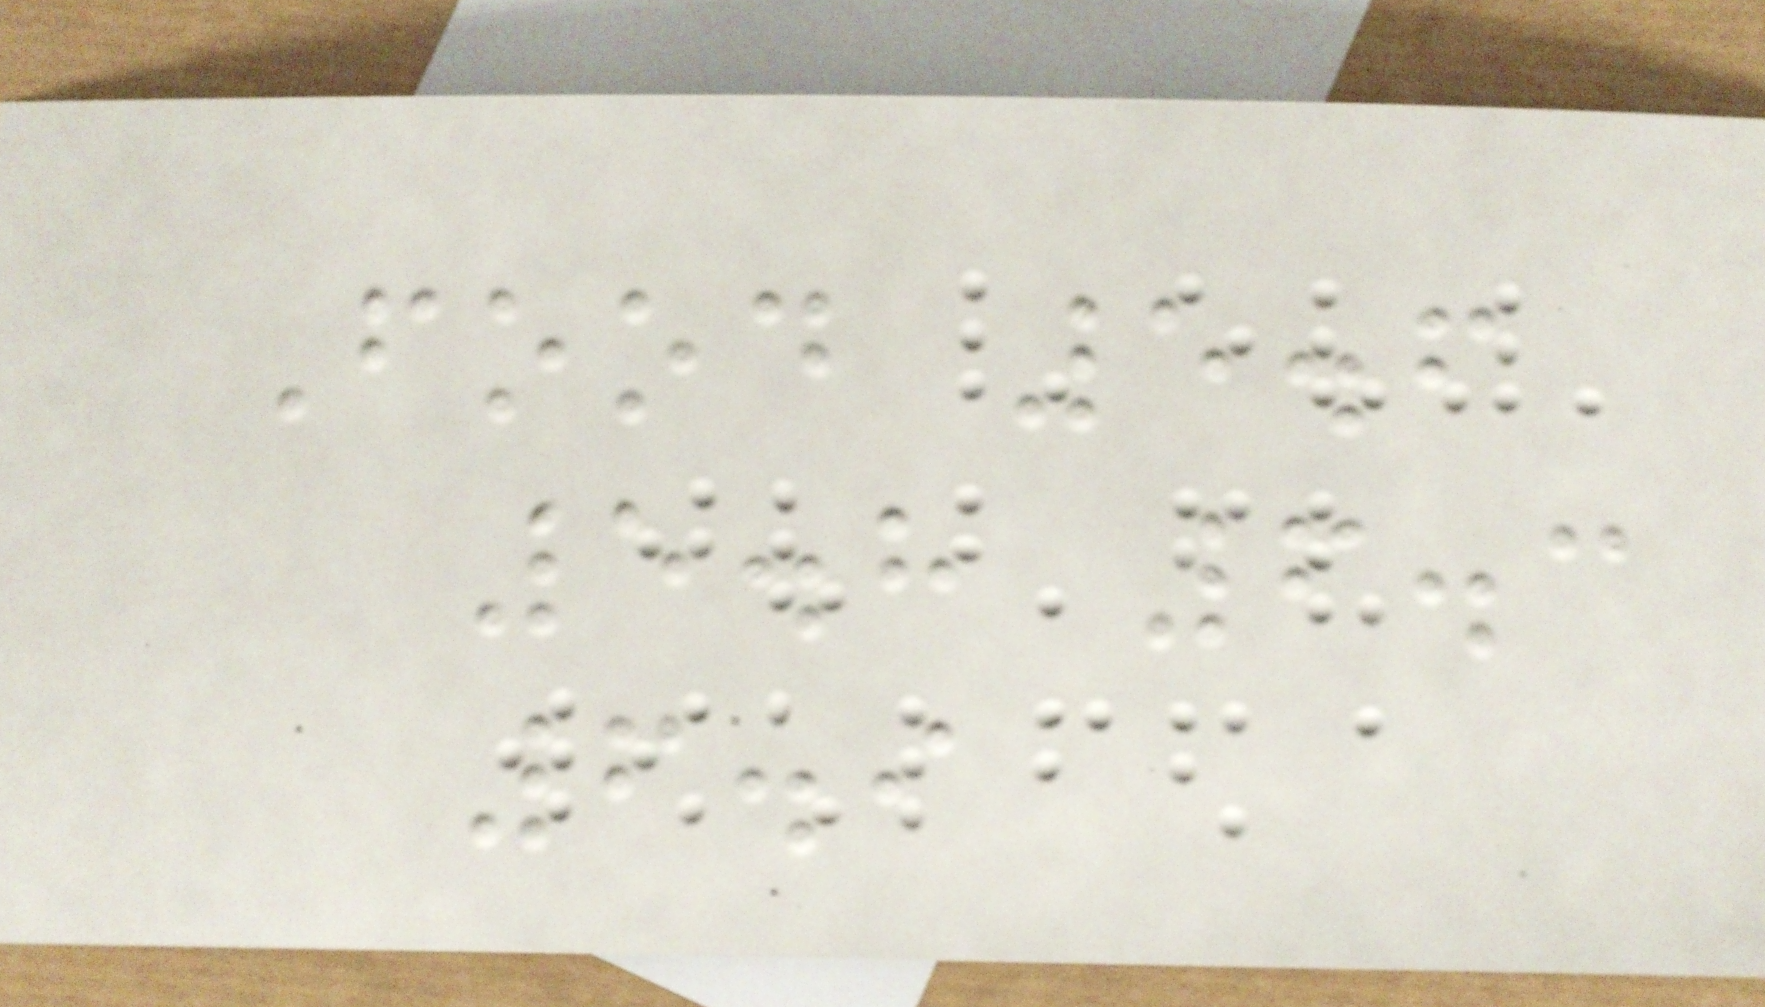Food 5.6
5.8 6.3
6.9
